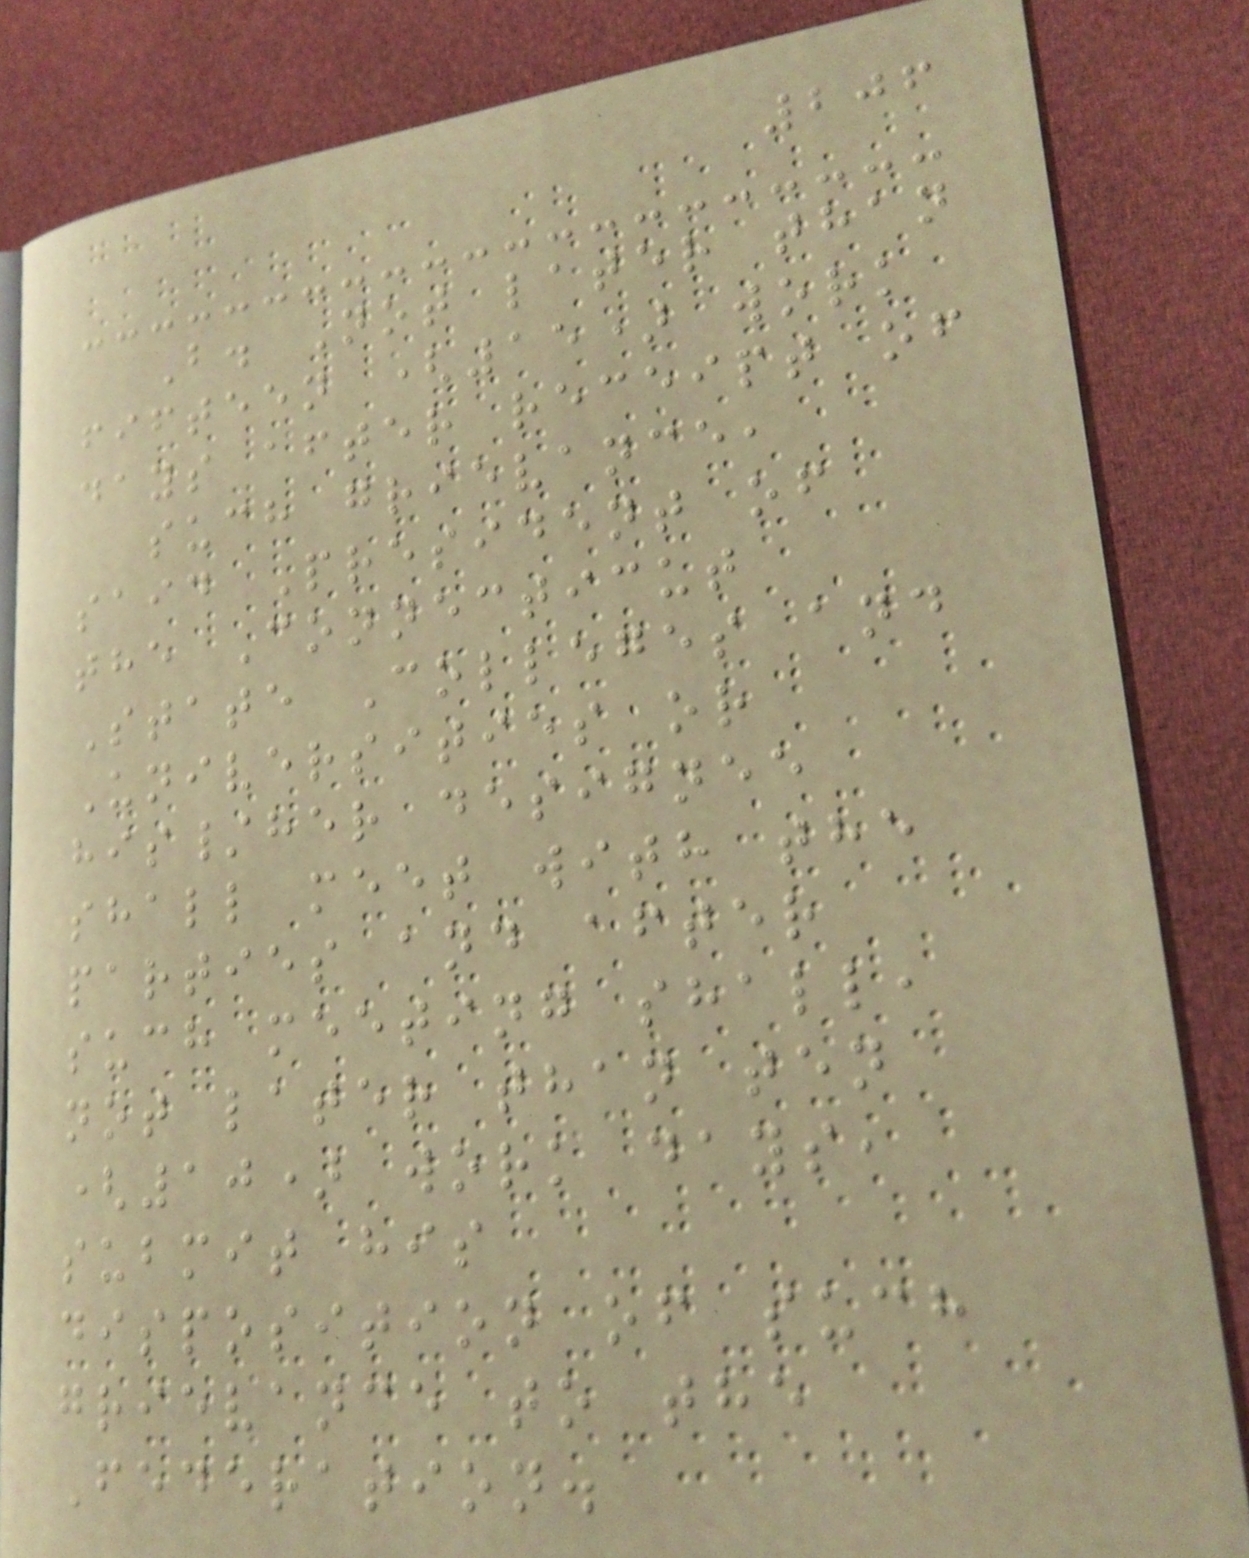206
B. Not later than
fifteen (15) work
days after receipt of
such grievance,
said President of
the Connecticut
State Colleges and
Universities or
his/her designee
shall meet with the
parties and after
such meeting shall,
not later than ten
(10) work days,
submit his
disposition of such
grievance to the
Federation.
